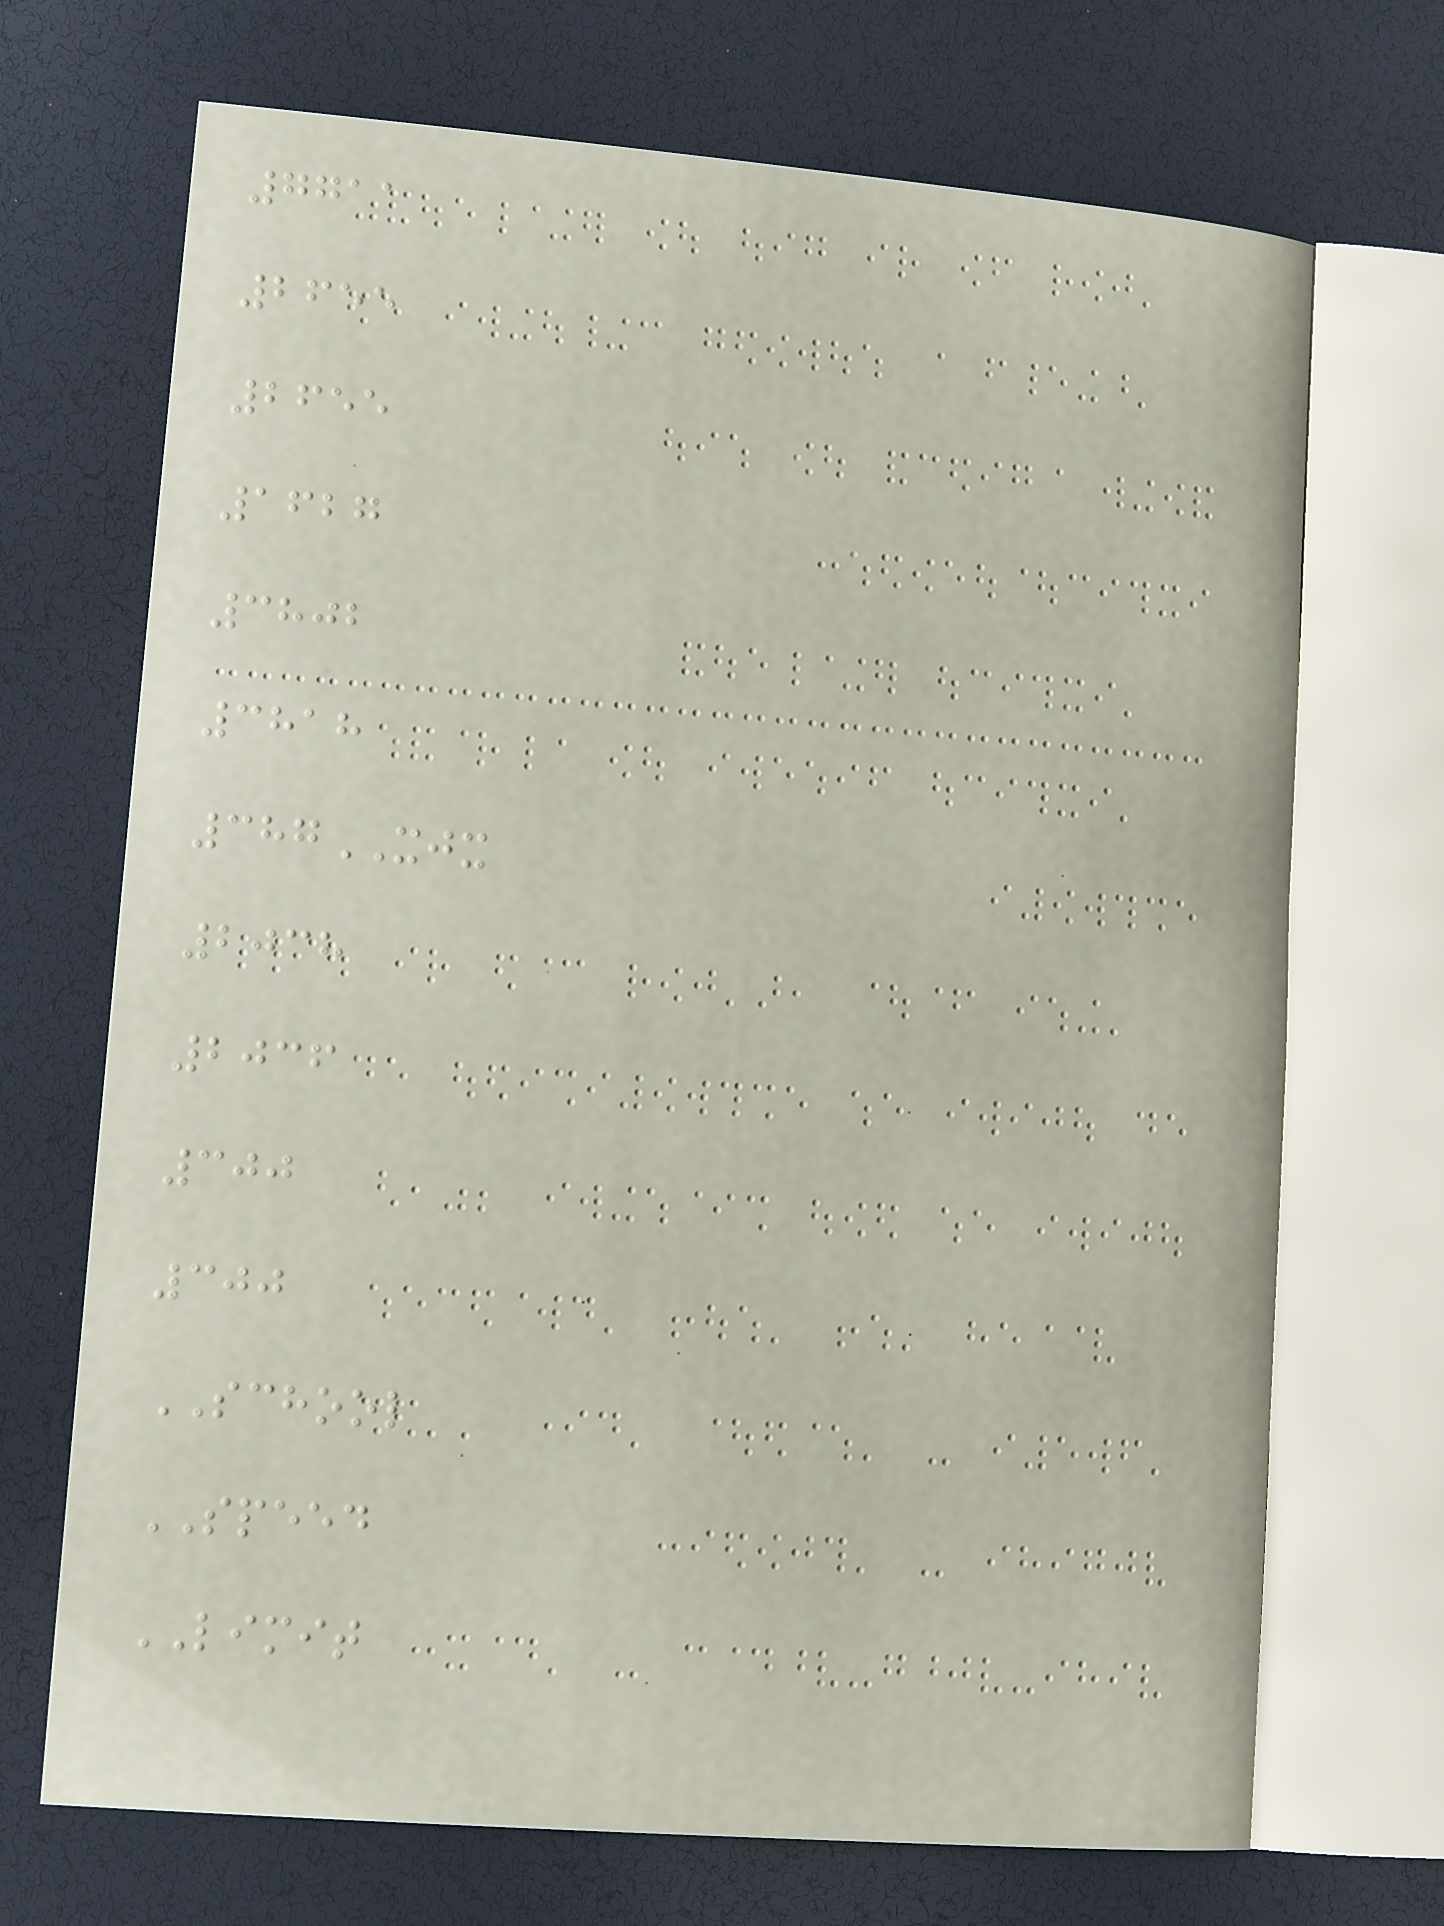7711
2655
2655
1627
3802
3818
387XJX
2038
2036
300
300
SCHOOL
SPEED
LIMIT
